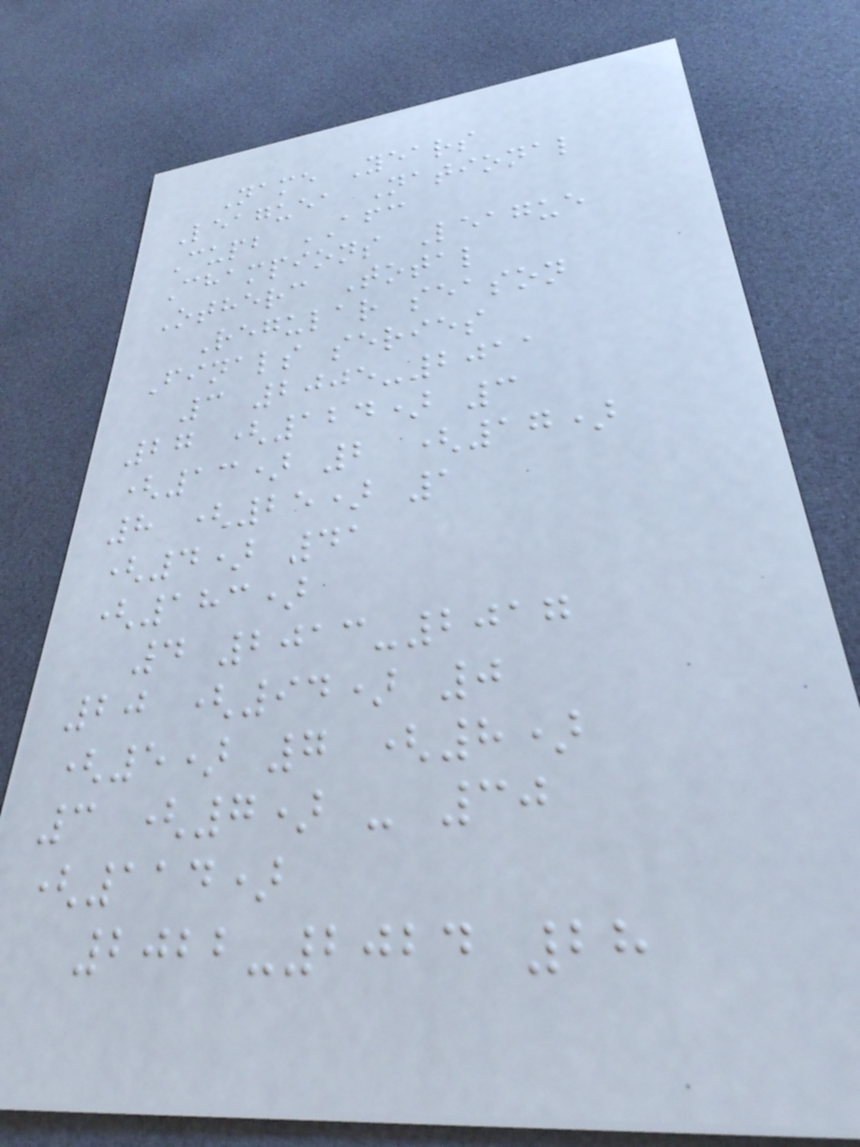Name Years
Leaguea National
Cupb AFC
Champions League
Otherc Total
Regular season
Finals series
3 2005-2011
27 (124) 3
(13) 2 (17)
8 (25) 1
(4) 41
(183)
4 2013-2017
20 (94) 0
(5) 7 (8)
3 (7) - 30
(114)
2022-2024 28
